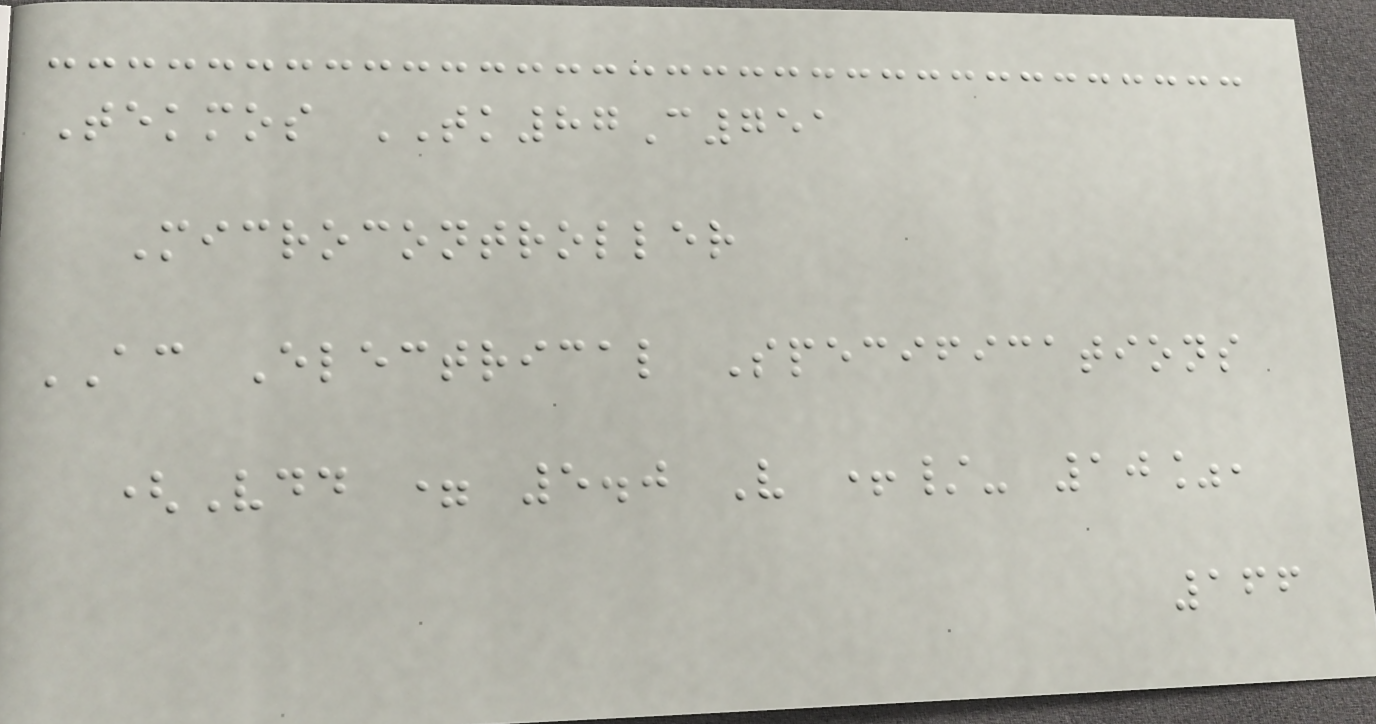Tekmos TK87C751
Microcontroller
AC Electrical Specifications
(Vdd = 5.0 V +/- 10%,
166
